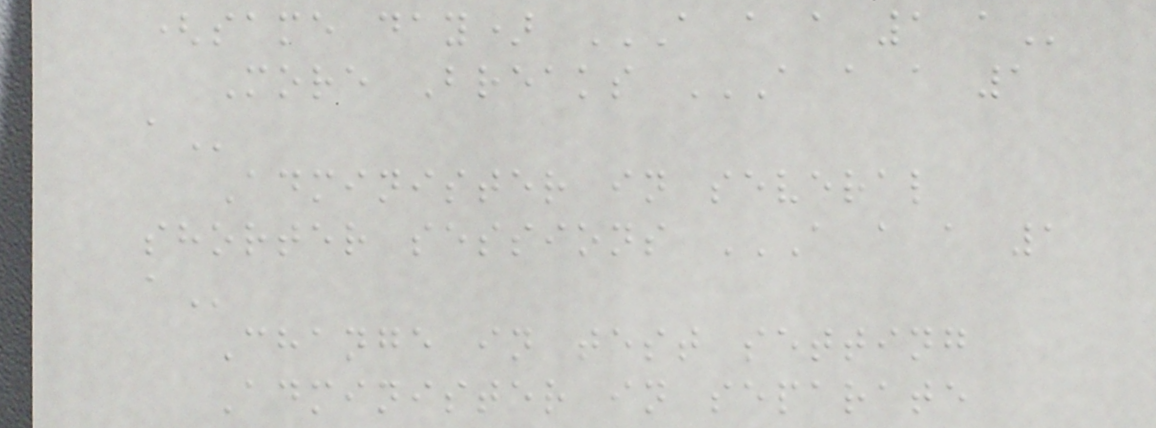(same day) A A A 1 A
More Breaks A A A 1
A
Administer in several
shorter sessions A A A 1
A
Change in test setting
Administer in separate
